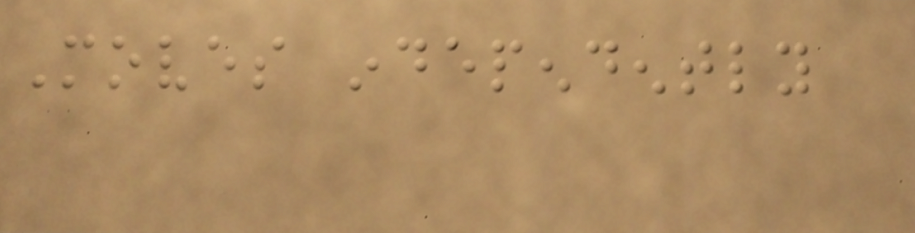Moves independently
